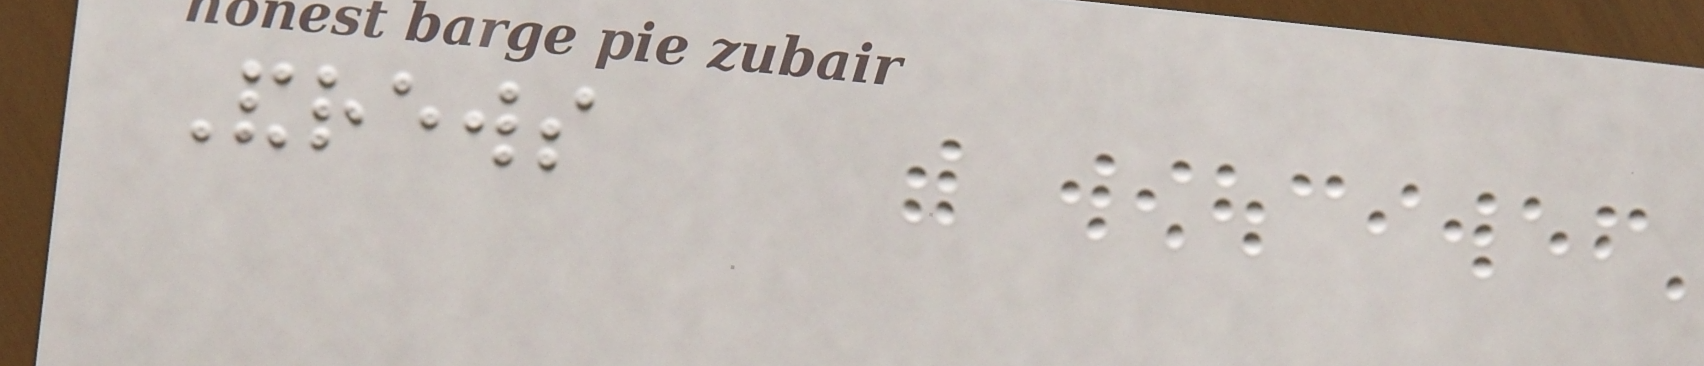Andrews
